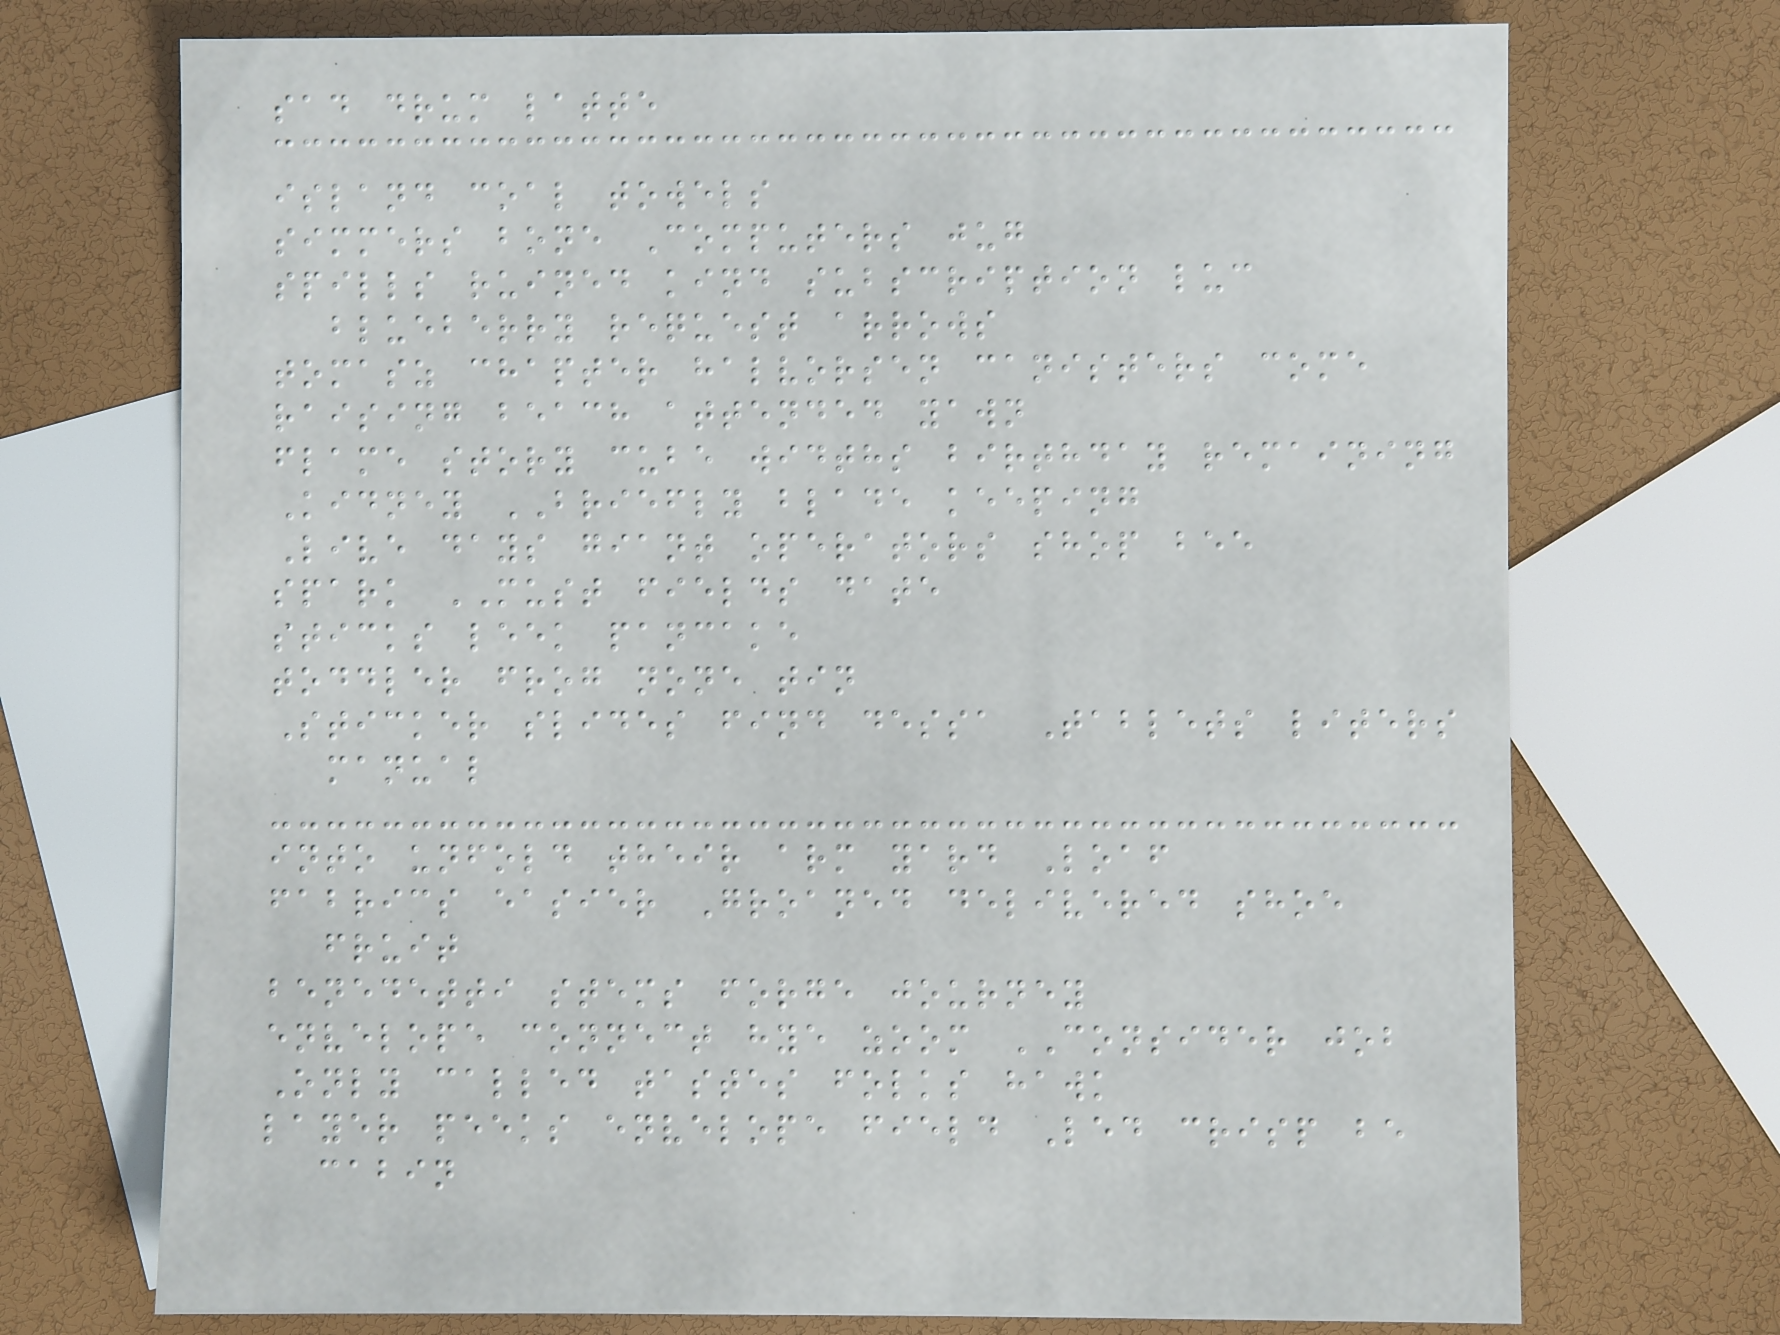sad drum latte
island coal towels
simmers bone Computers jug
spills ruined kind subscription luc
blueberry request arrows
tomasz chapter halvorsen canisters come
raising beach attended yawn
flame story cube widths birthday remaining
Kidney BRIEFLY blade keeping
Live days giant operators shop bee
spark MUST fields date
sticks leek pancake
toddler frog none tin
Sticker slides find dessa Tablets liters
manual
into unfold their arm yard Loaf
fabrics easier Groaned delivered shoe
fruit
benedetti stems forge journey
envelope connect hye zoom CONSIDER job
Only called tastes folks hawk
layer peeks envelope field Led crisp be
cabin
